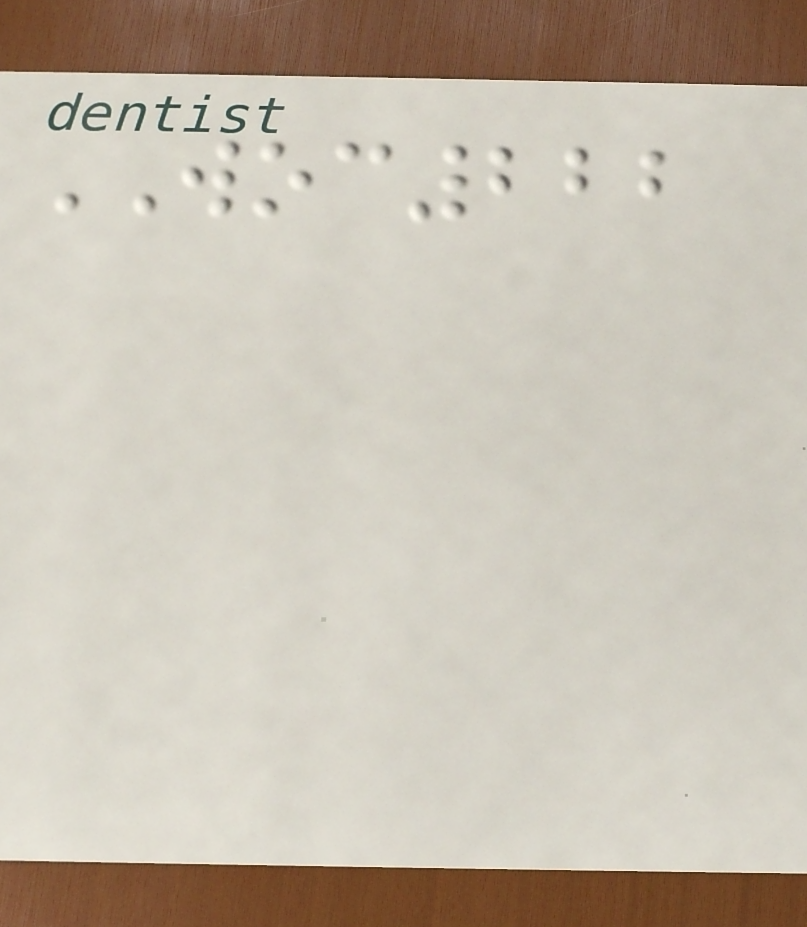WOC222
